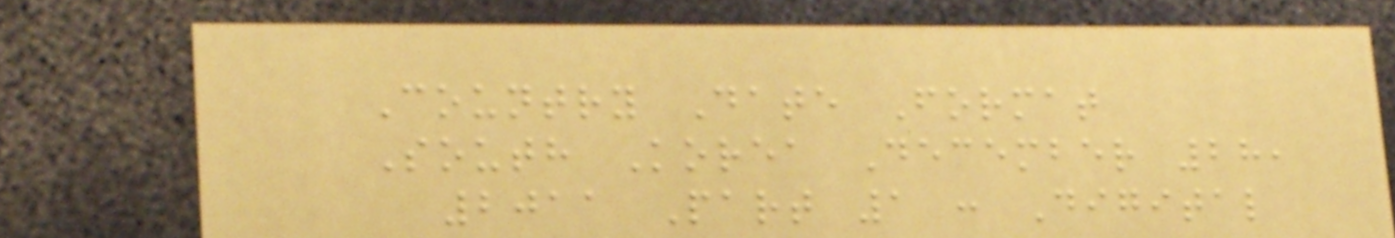Country Date Format
South Korea December 28,
2011 Part 1 : Digital
